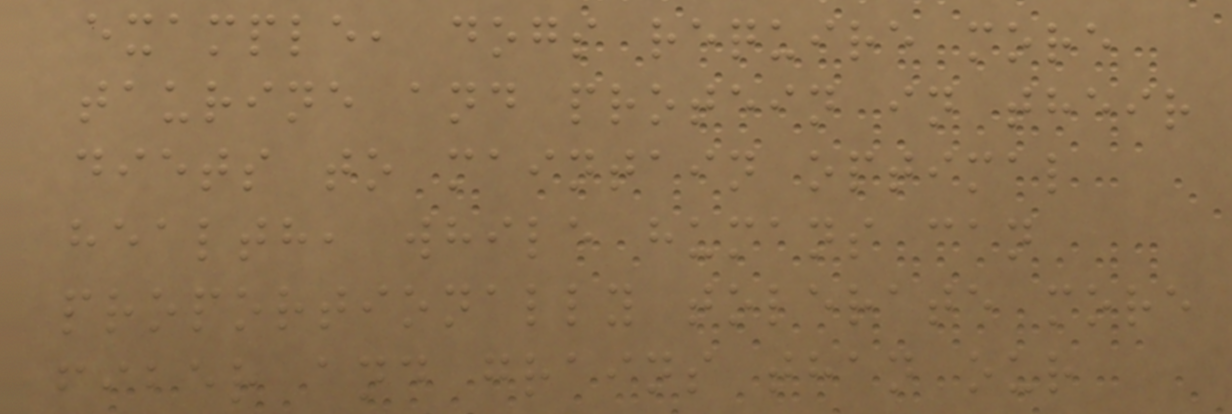example, dogs require more
taurine and protein in their
diets to maintain optimal
health, while humans can
proportionally tolerate more
fiber and grains than our
